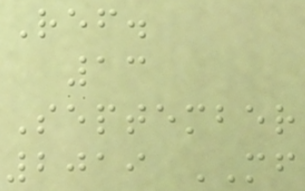Ref.
13
September
2019 MF
